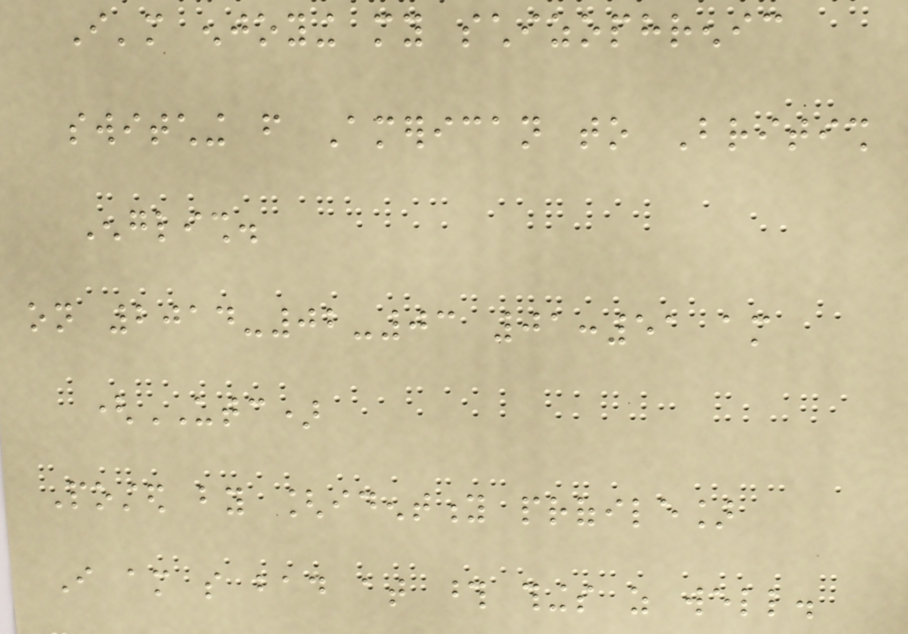I'm enjoying my schizophrenic
switching from American to British
English.
on 2014-02-03 01:51 am
(UTC)
Posted by [identity profile]
I am so bad at those things as well.
